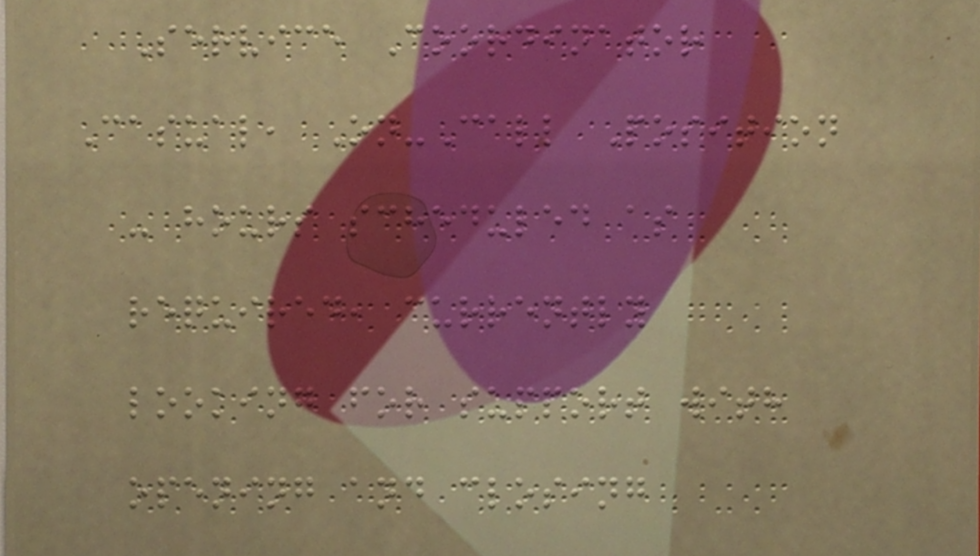Service Coordinator
Casual, On-Call Position
- hours scheduled as
required, currently
looking for support with
opening and closing
